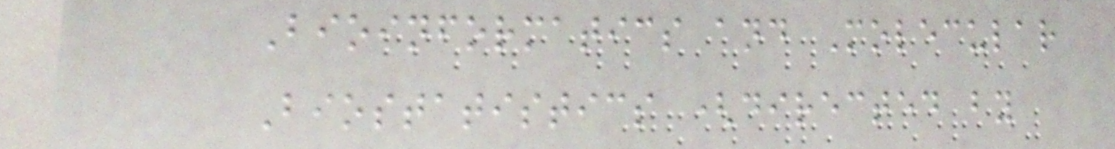Bioinformatics and Molecular
Biostatistics (directed by
